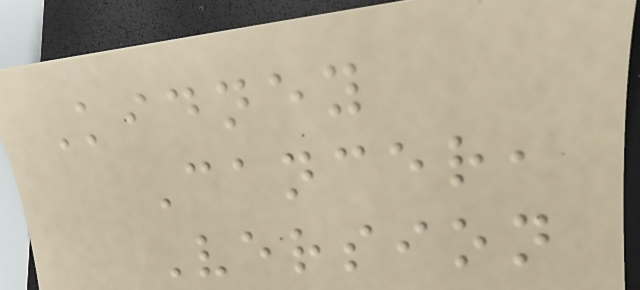Kidney
Cancer,
Version
